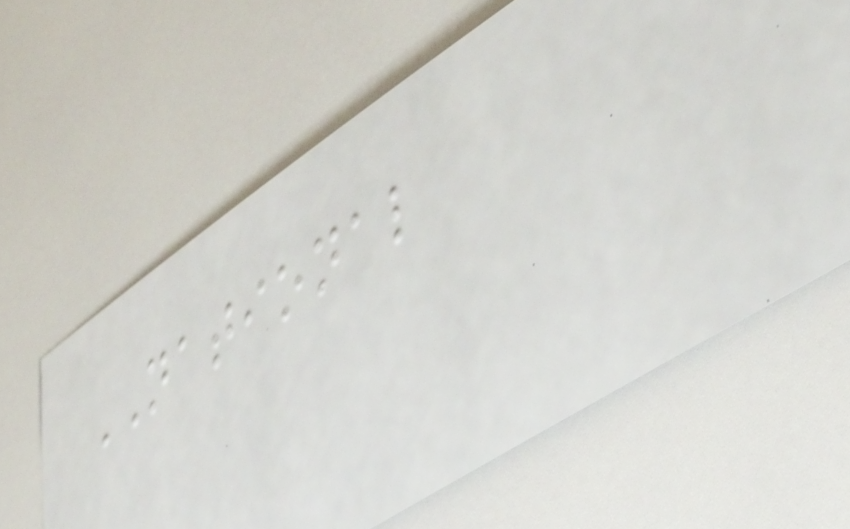NATIONAL
